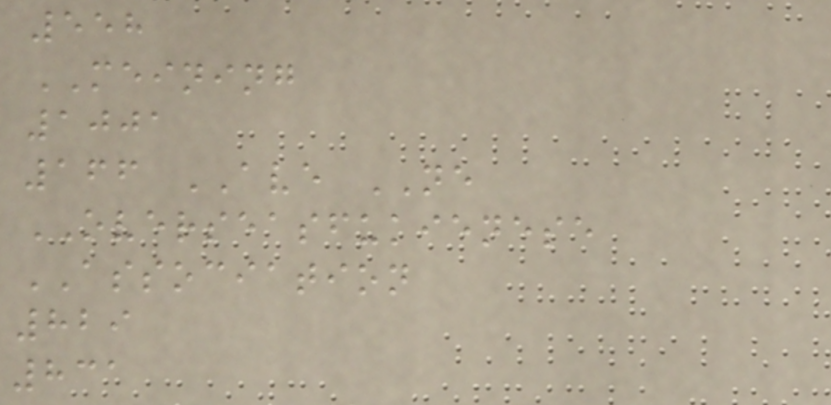558
MEINING
1001
166 AVE NE
OVERSEASFUKIENESE
ASSOCIATION
829
831
